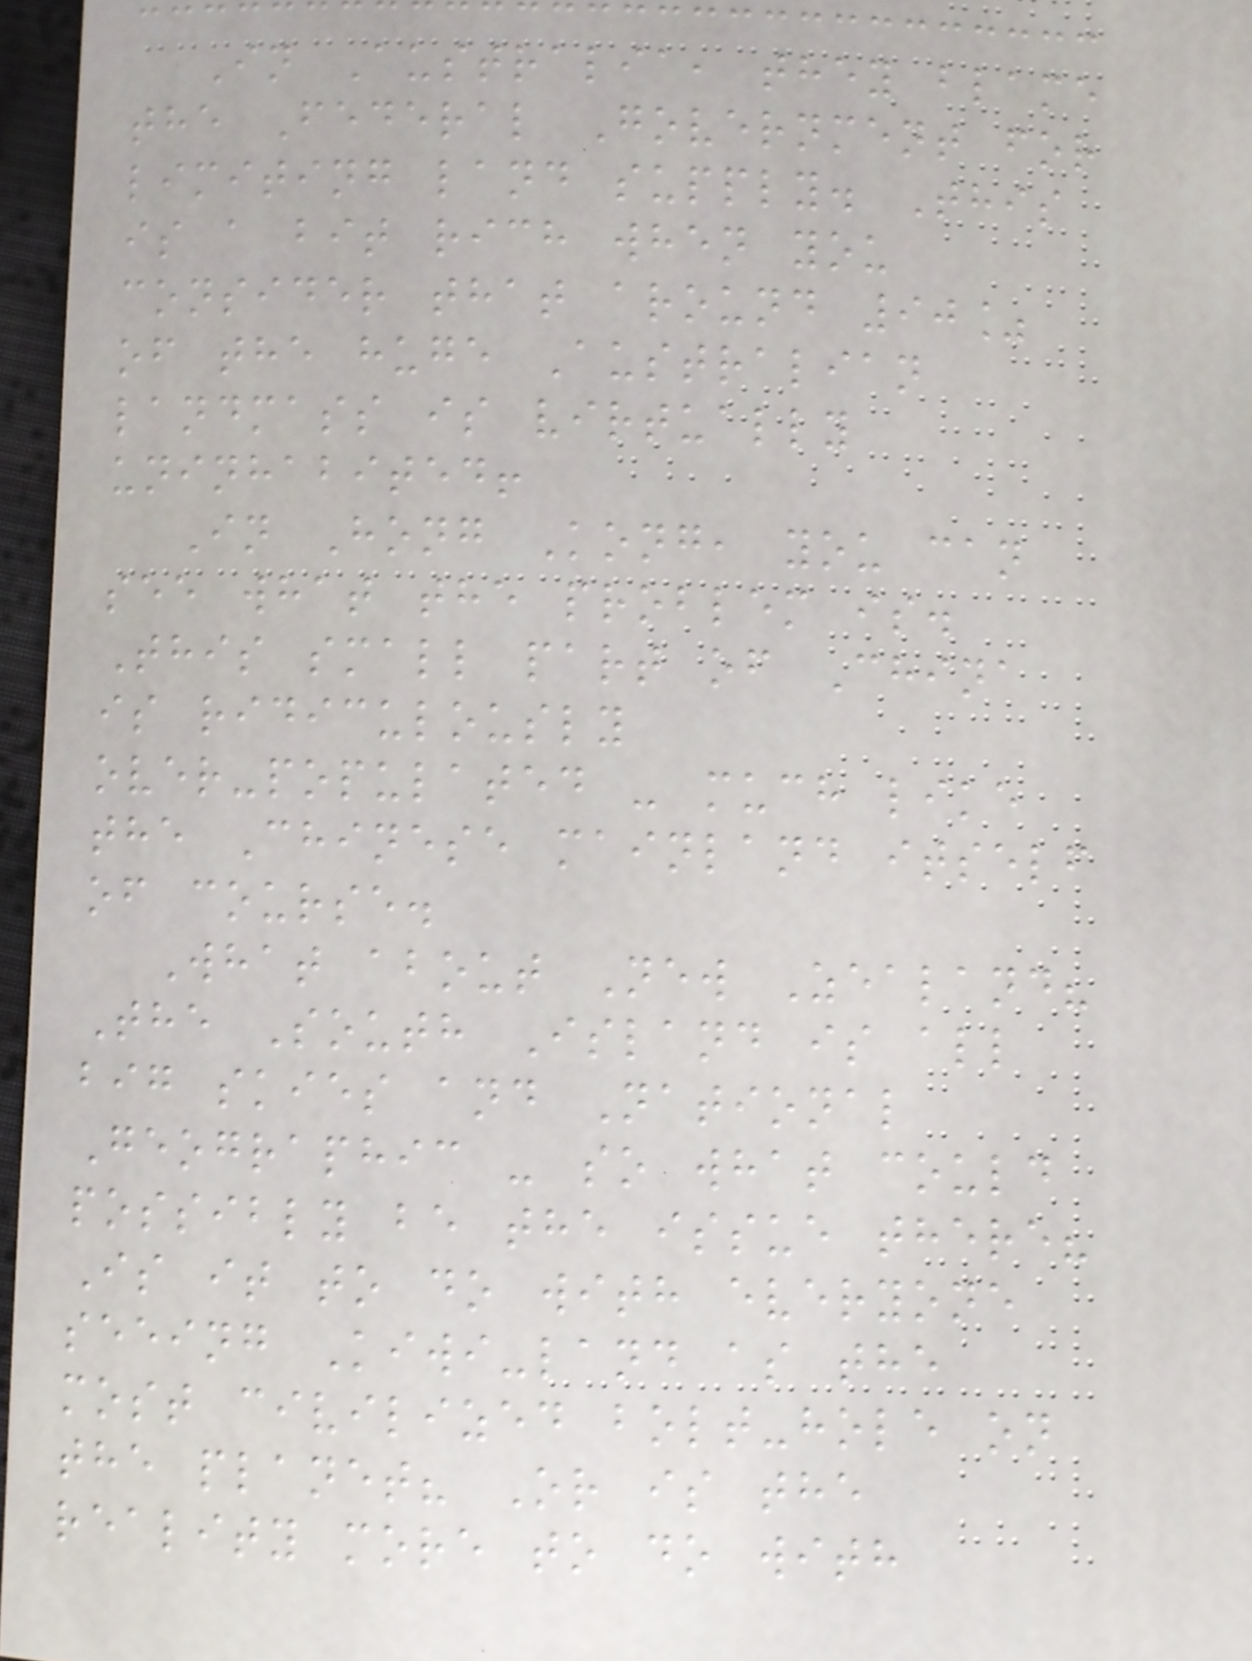In Australia, they blame
the Federal Government for
limiting land supply. This
is a bit rich when you
consider that around 90%
of the huge Australian
landmass is virtually
uninhabited!
In Hong Kong, you can
see what the problem is.
This small part of China
is ridiculously
over-populated - much like
the Chinese mainland itself
of course.
What about New Zealand?
The South Island is all
big skies and National
Geographic - so what could
possibly be the issue there?
Is it to do with everyone
seeing Kiwi-land as the
most civilized bolt-hole on
the planet? Or is the
reality more to do with
